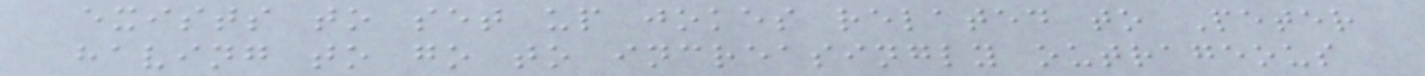exists to set up jokes related to Peter
having to go to increasingly outrageous
